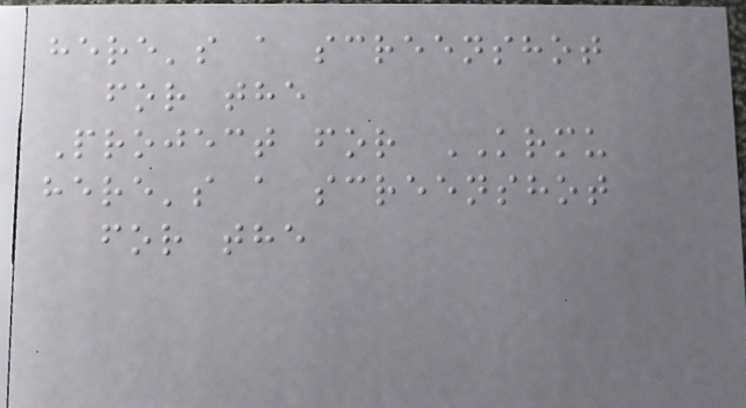here's a screenshot
for the
Project for KRMU
here's a screenshot
for the
